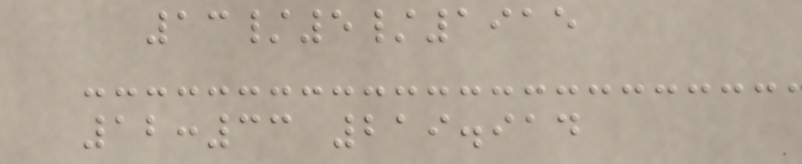13/5/1915
12:33 219.914
